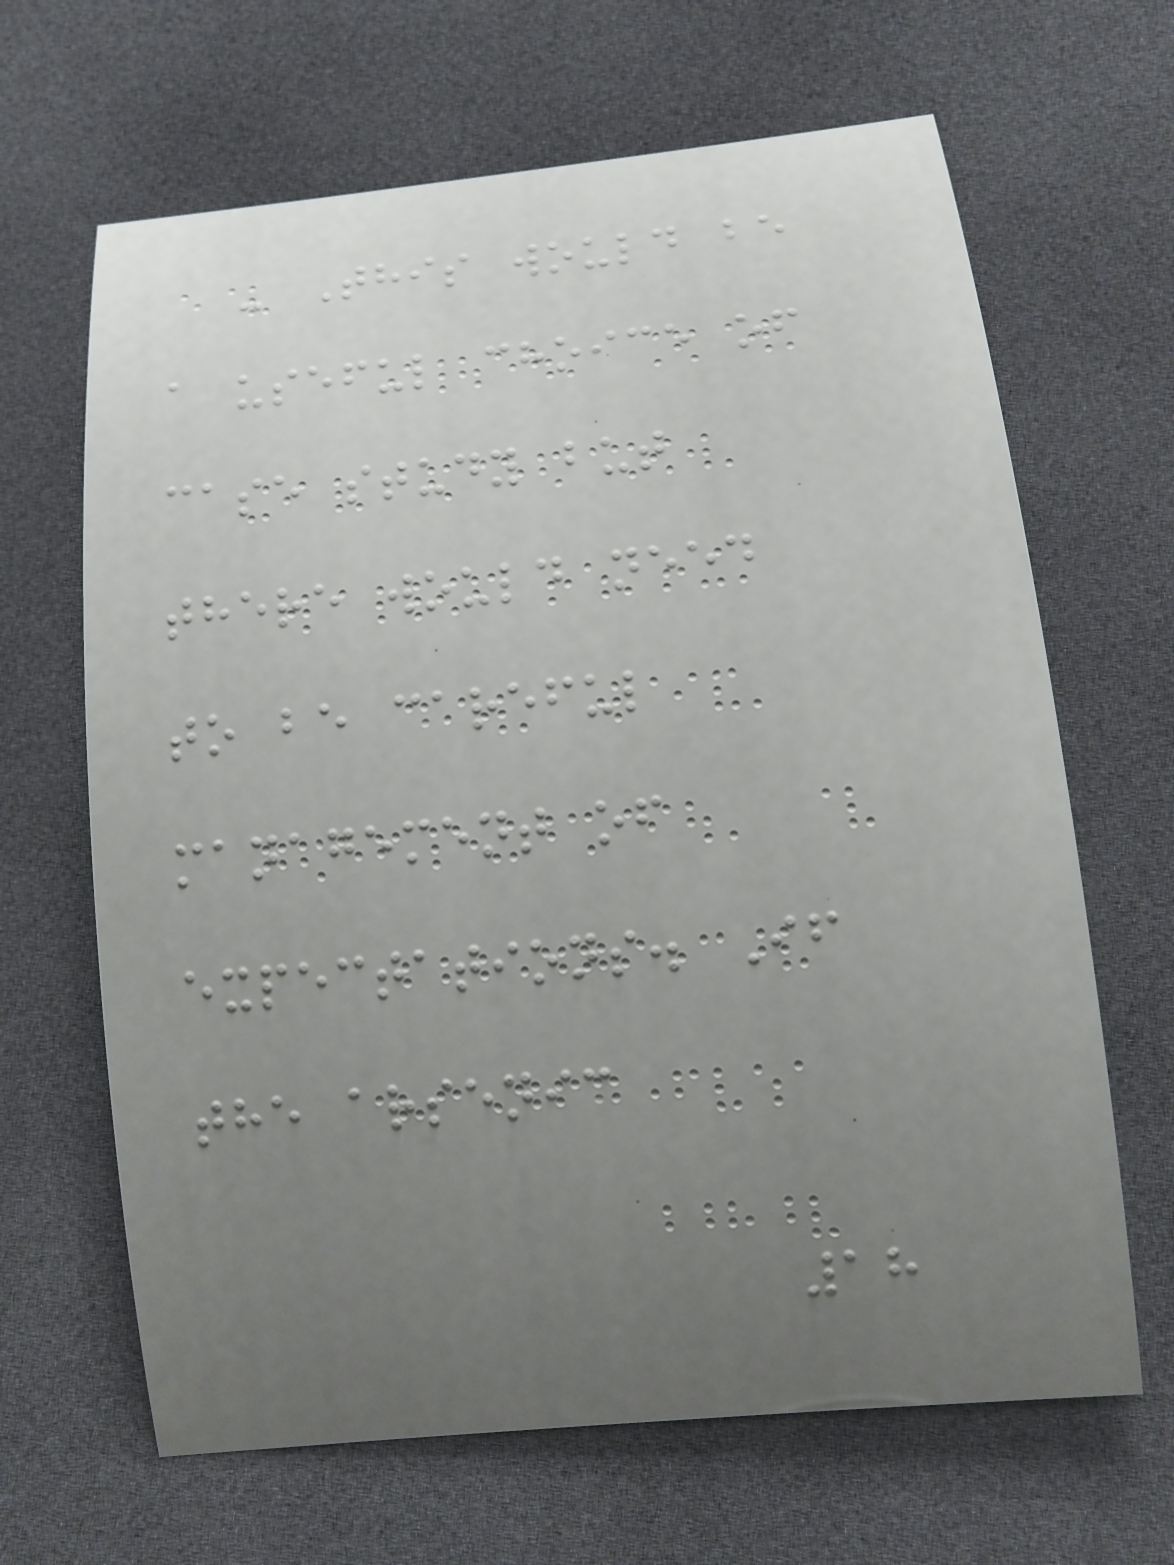- This would be
a useful choice of
case study but
there would need
to be careful
management of
expectations. If
the arsenic
18
